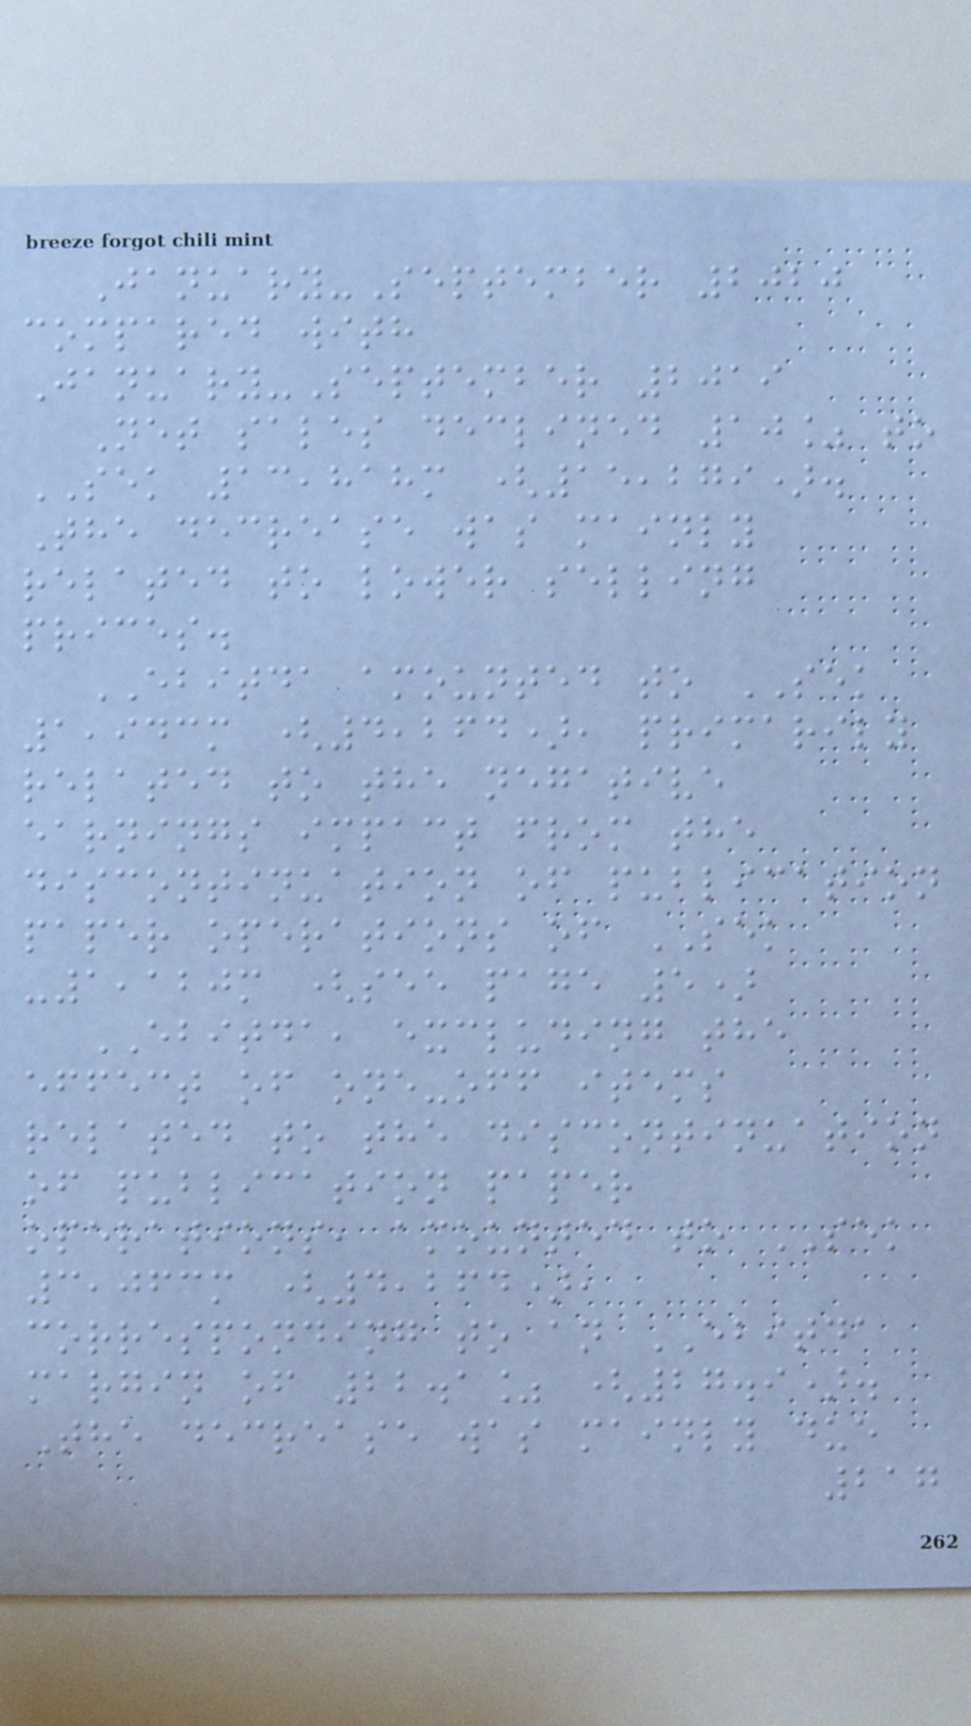January-September 2020
compared with
January-September 2019
Net sales declined 10% to
SEK 13,818m (15,279).
The decrease was mainly
related to lower selling
prices.
EBITDA amounted to SEK
1,943m (4,264), primarily
related to the negative
earnings impact from the
discontinuation of publication
paper operations of SEK
-1,120m (see page 5)
EBITDA, excluding the
effect of one-off items
related to the discontinuation
of publication paper
operations, amounted to SEK
3,063m (4,264),
corresponding to an EBITDA
margin of 22.1% (27.9).
The decrease was mainly due
217
